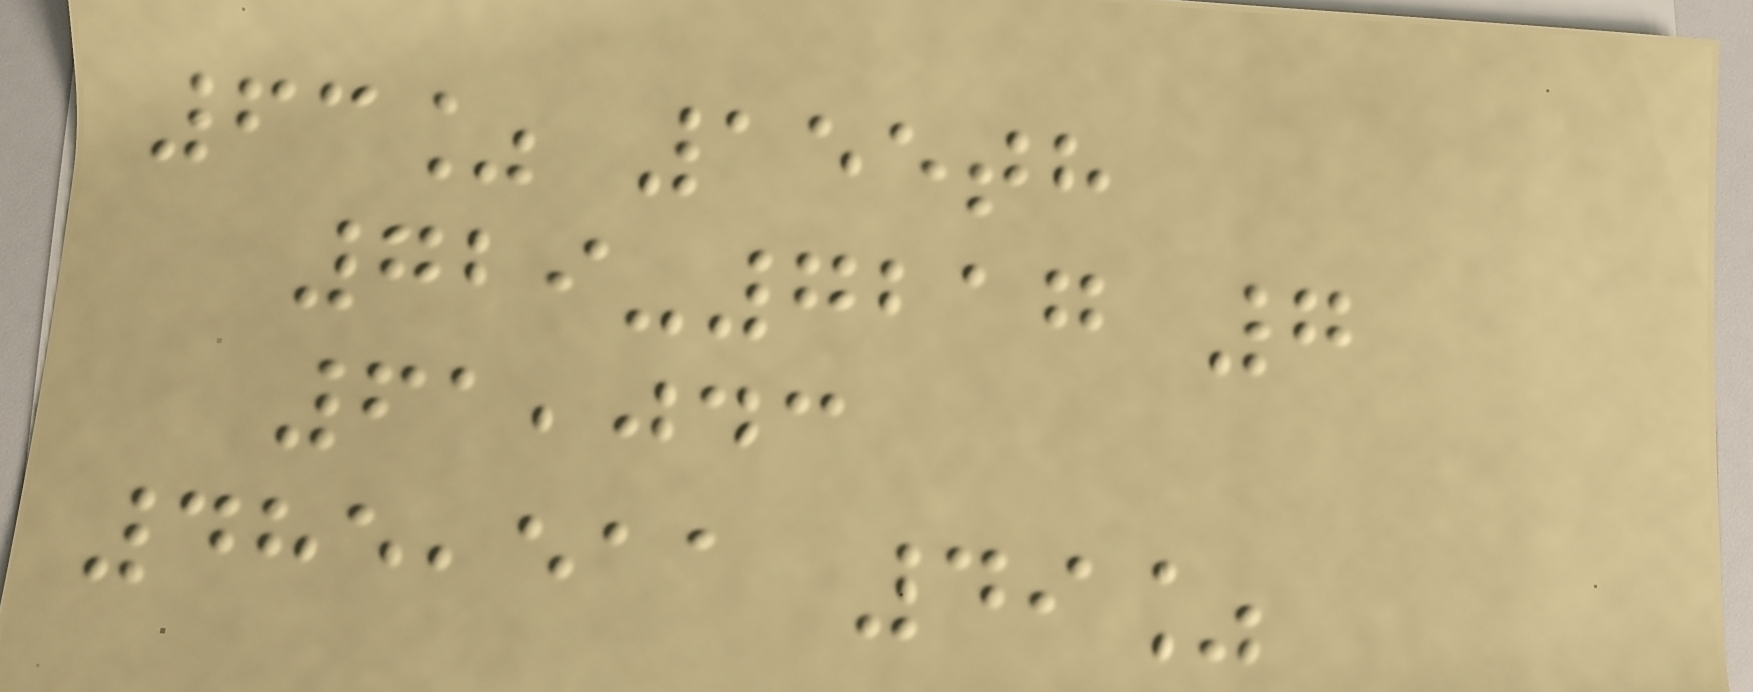63% 155th
729-7217 7
61,043
485,511 49%
